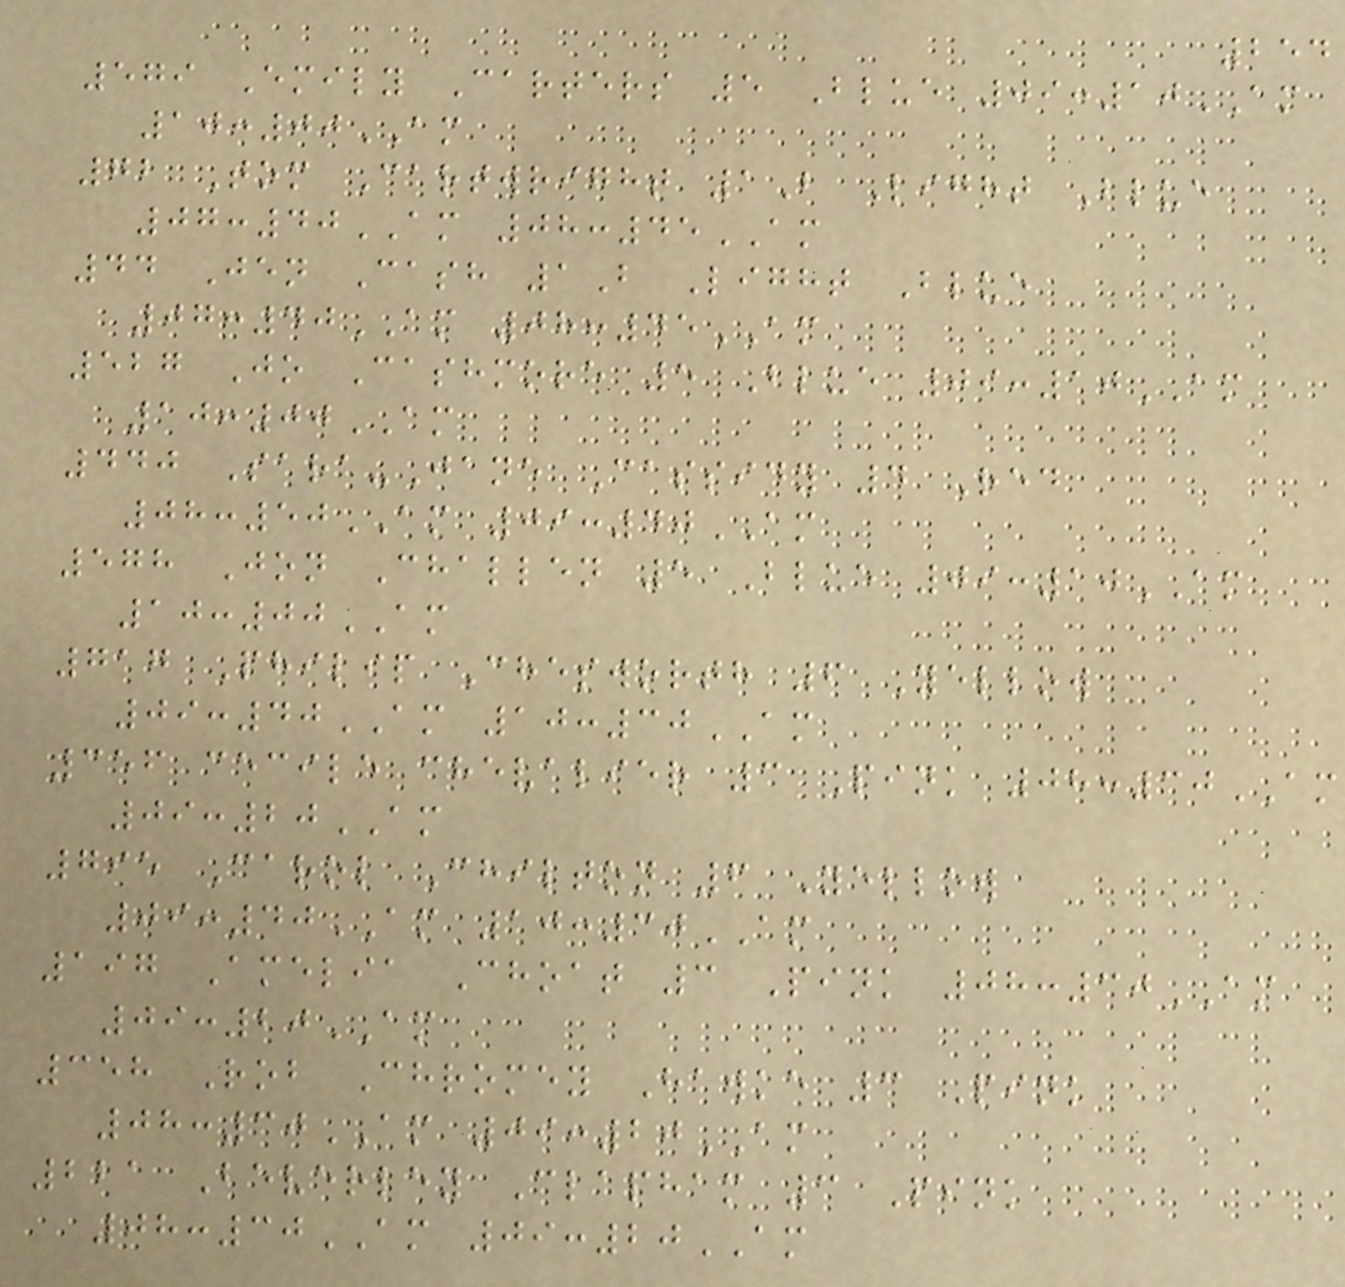254
579 Emily Carters 5 Blue 09:10AM
10:00AM
72 Tom Cartwright 1B Light Blue
07:40AM 08:45AM
44 Jen Cash 1B Light Blue
07:40AM 08:45AM
527 Jo Cashmore 5 Blue 09:10AM
10:00AM
440 Sara-Jane Cassidy 4 Red
08:50AM 09:40AM
578 Jon Challen 5 Blue 09:10AM
10:00AM
717 Philip Chesworth 6 Yellow
09:40AM 10:30AM
356 cecile chevalier 3 Pink 08:30AM
09:20AM
795 Carol Chilton 6 Yellow
09:40AM 10:30AM
197 Amelia Choat 3 Pink 08:30AM
09:20AM
358 Rob Chromey Hawke 3 Pink
08:30AM 09:20AM
221 Beverley Clapham 3 Pink
08:30AM 09:20AM
